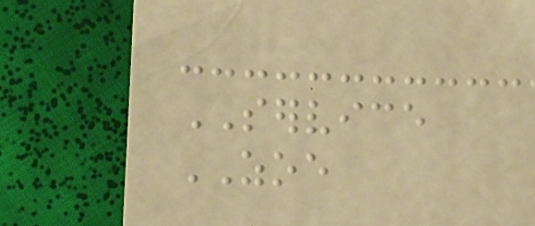SERVICE
ZOE
